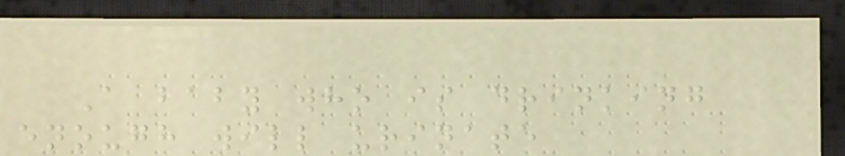A baby who is drinking
enough will urinate
